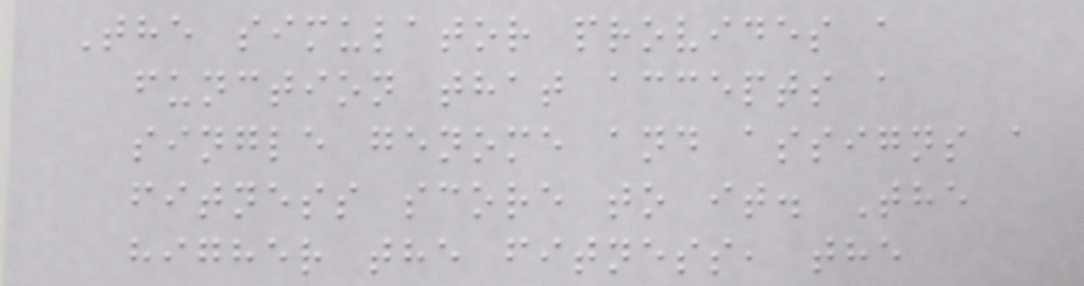The simulator provides a
function that accepts a
single genome and assigns a
fitness score to it. The
higher the fitness, the
